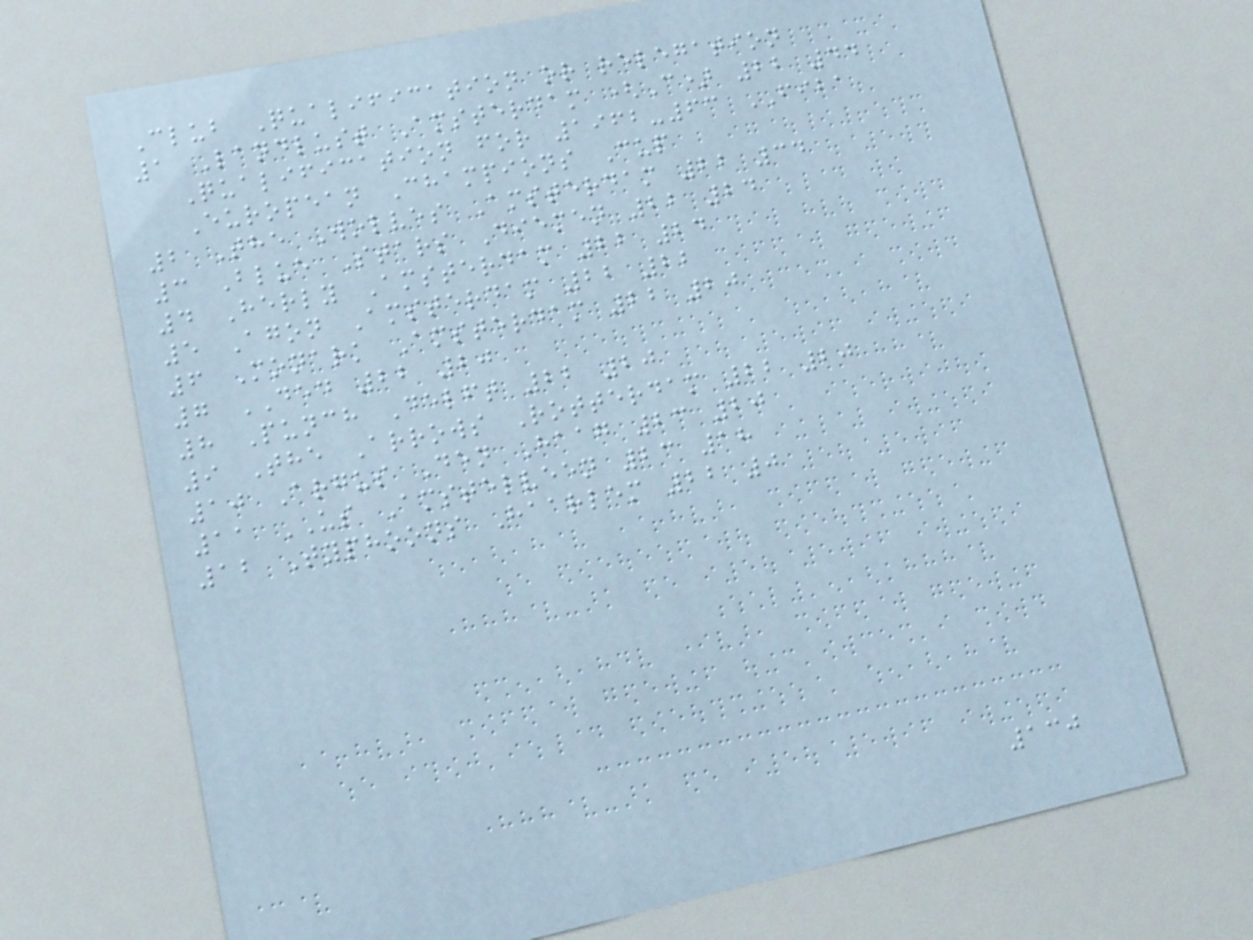Club Qualification or relegation
1 Landlust Amsterdam (C) 22 44
Qualification for 1962-63 FIBA
European Champions Cup
2 The Wolves Amsterdam 22 34
3 Blue Stars Diemen 22 24
4 Herly Amsterdam 22 24
5 Agon Amsterdam 22 22
6 Monark Amsterdam 22 20
7 DED 22 20
8 Punch Delft 22 20
9 The Arrows Rotterdam 22 20
10 Argus Den Haag 23 20
11 US Amstelveen 23 18
12 Typhoons Haarlem 22 0
130
